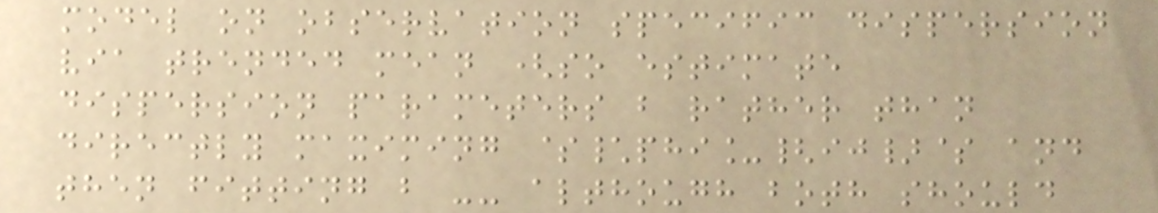model on observation specific dispersion
via trended mean (so estimate
dispersion parameters b rather than
directly maximing $\phi_{ij}$ and
then fitting b -- although both should
